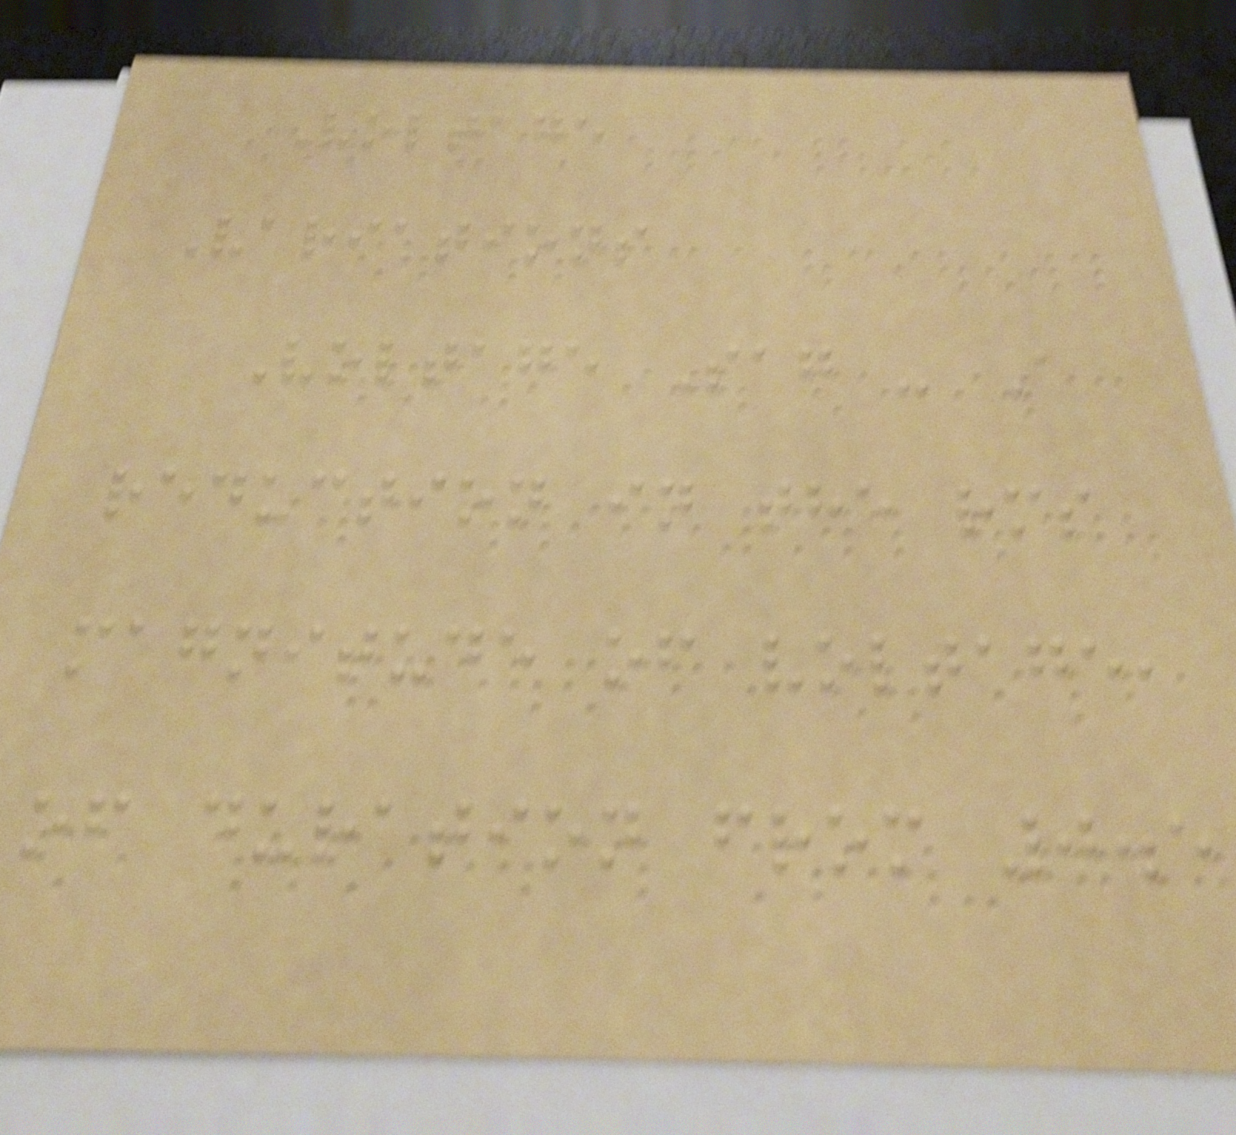Voltage
Variations
Voltage Sag - A
reduction in the rms
magnitude of voltage,
of duration from 0.5
